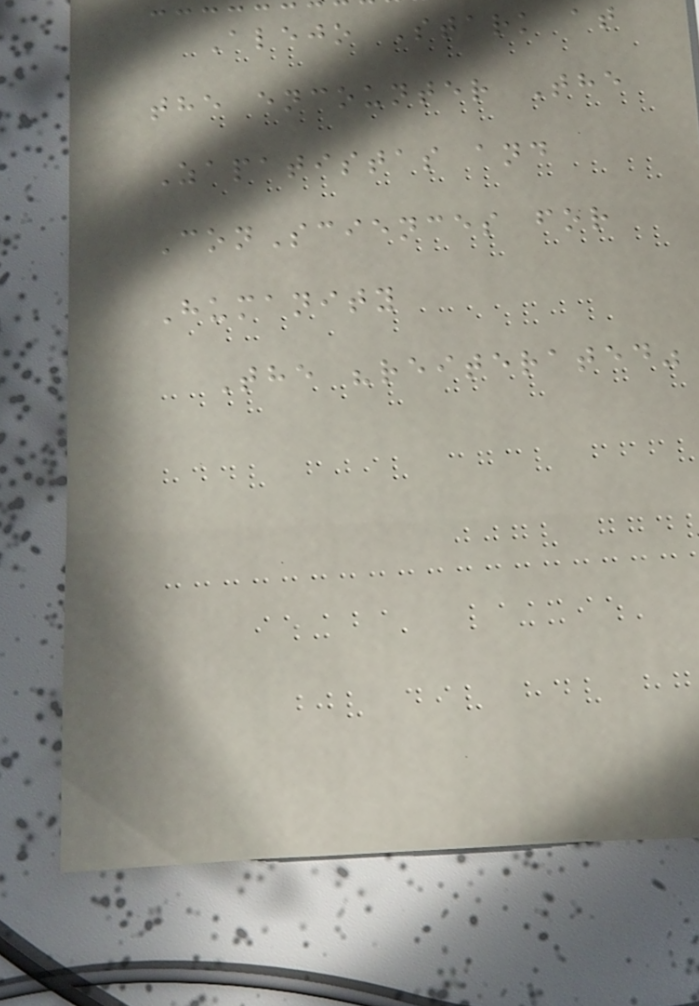Alejo Stark at
the encounter The
Zapatistas and
ConSciences for
Humanity
The "reiterated"
